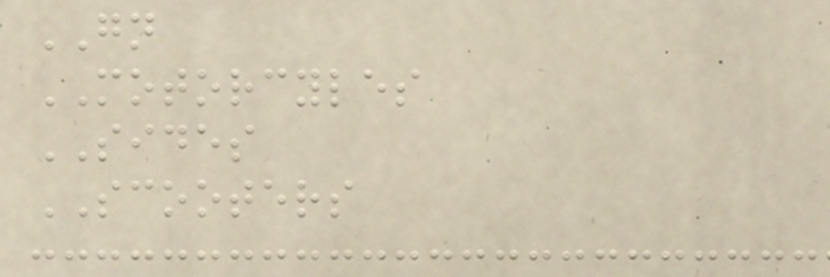GN
MOTORCYLES
SIDES
SCOOTERS
